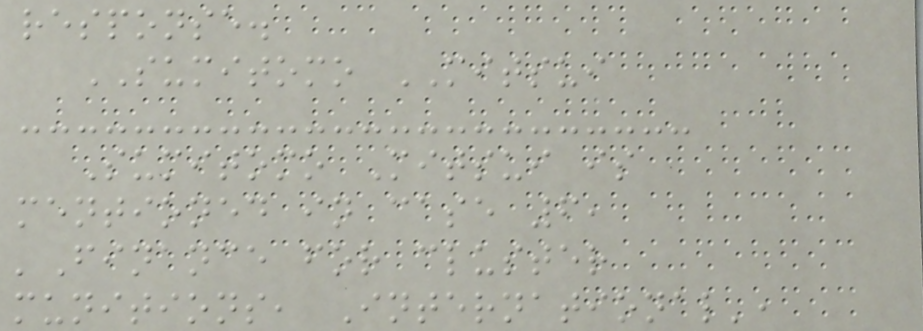response.
SUMITOMO MITSUI
Sumitomo Mitsui is
mentioned in case 6,
'Finance for cluster
munitions, International',
